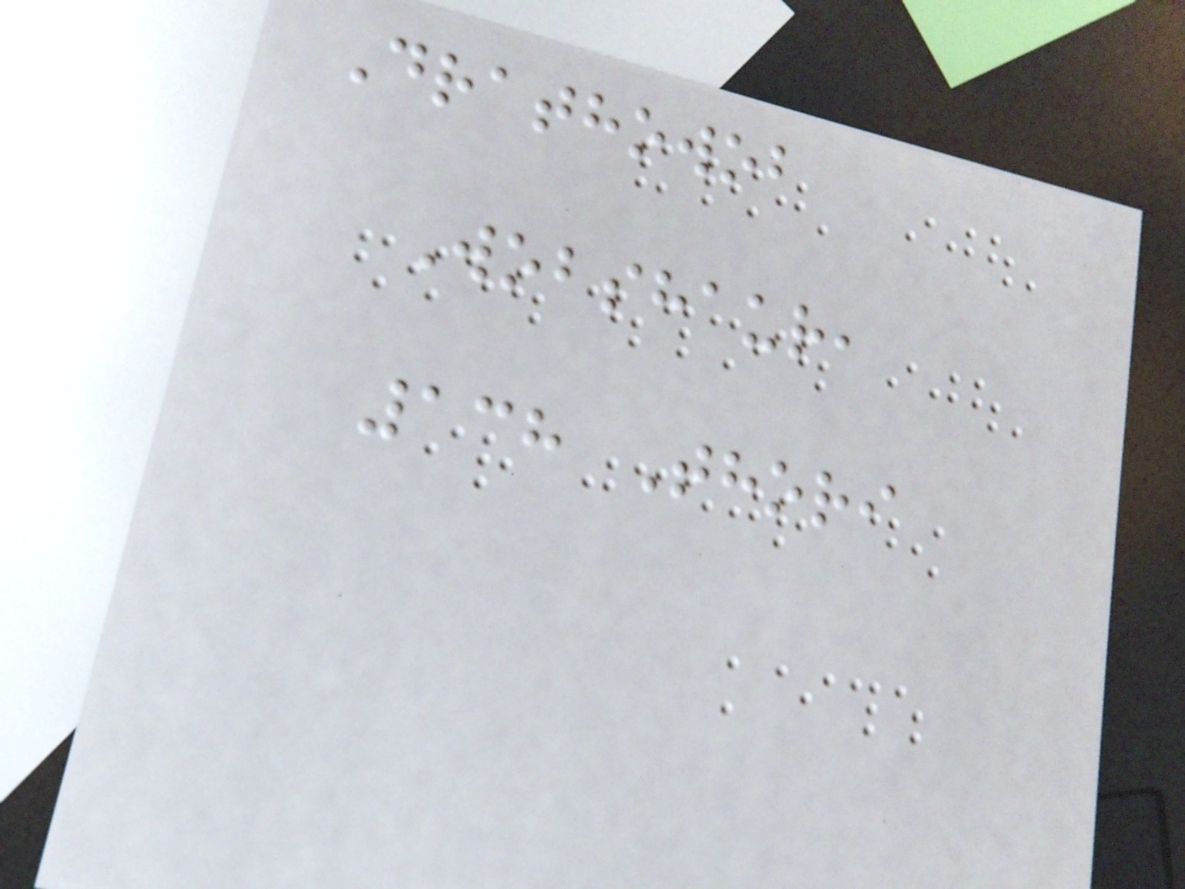Drathowob
Wobshaur,
138 Thori
